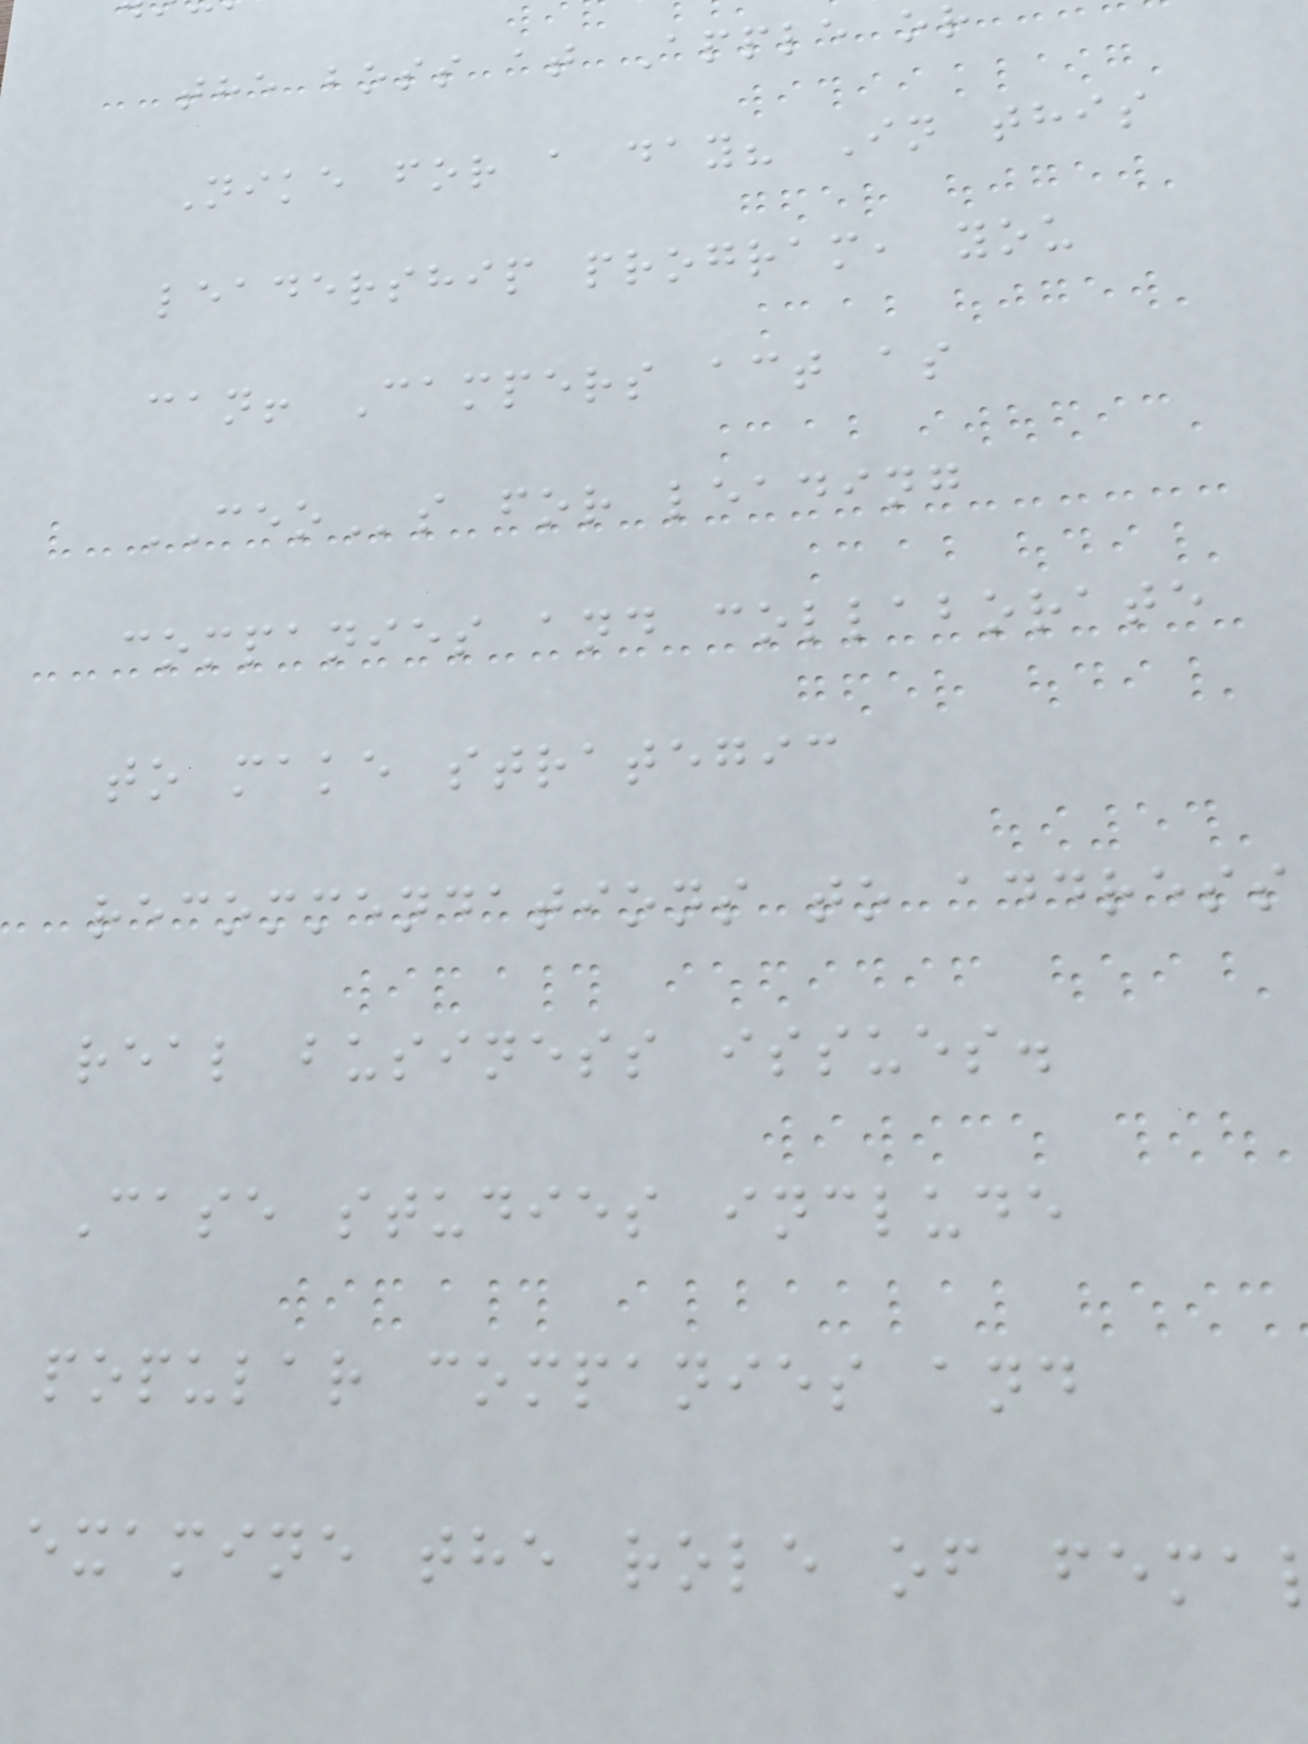the boss at Apple or
Nike for a day? In this
leadership program, you
can! Campers act as
CEOs for leading
companies and collaborate
to make strategic
recommendations to address
real business issues.
Case studies include
popular companies and
examine the role of fema
